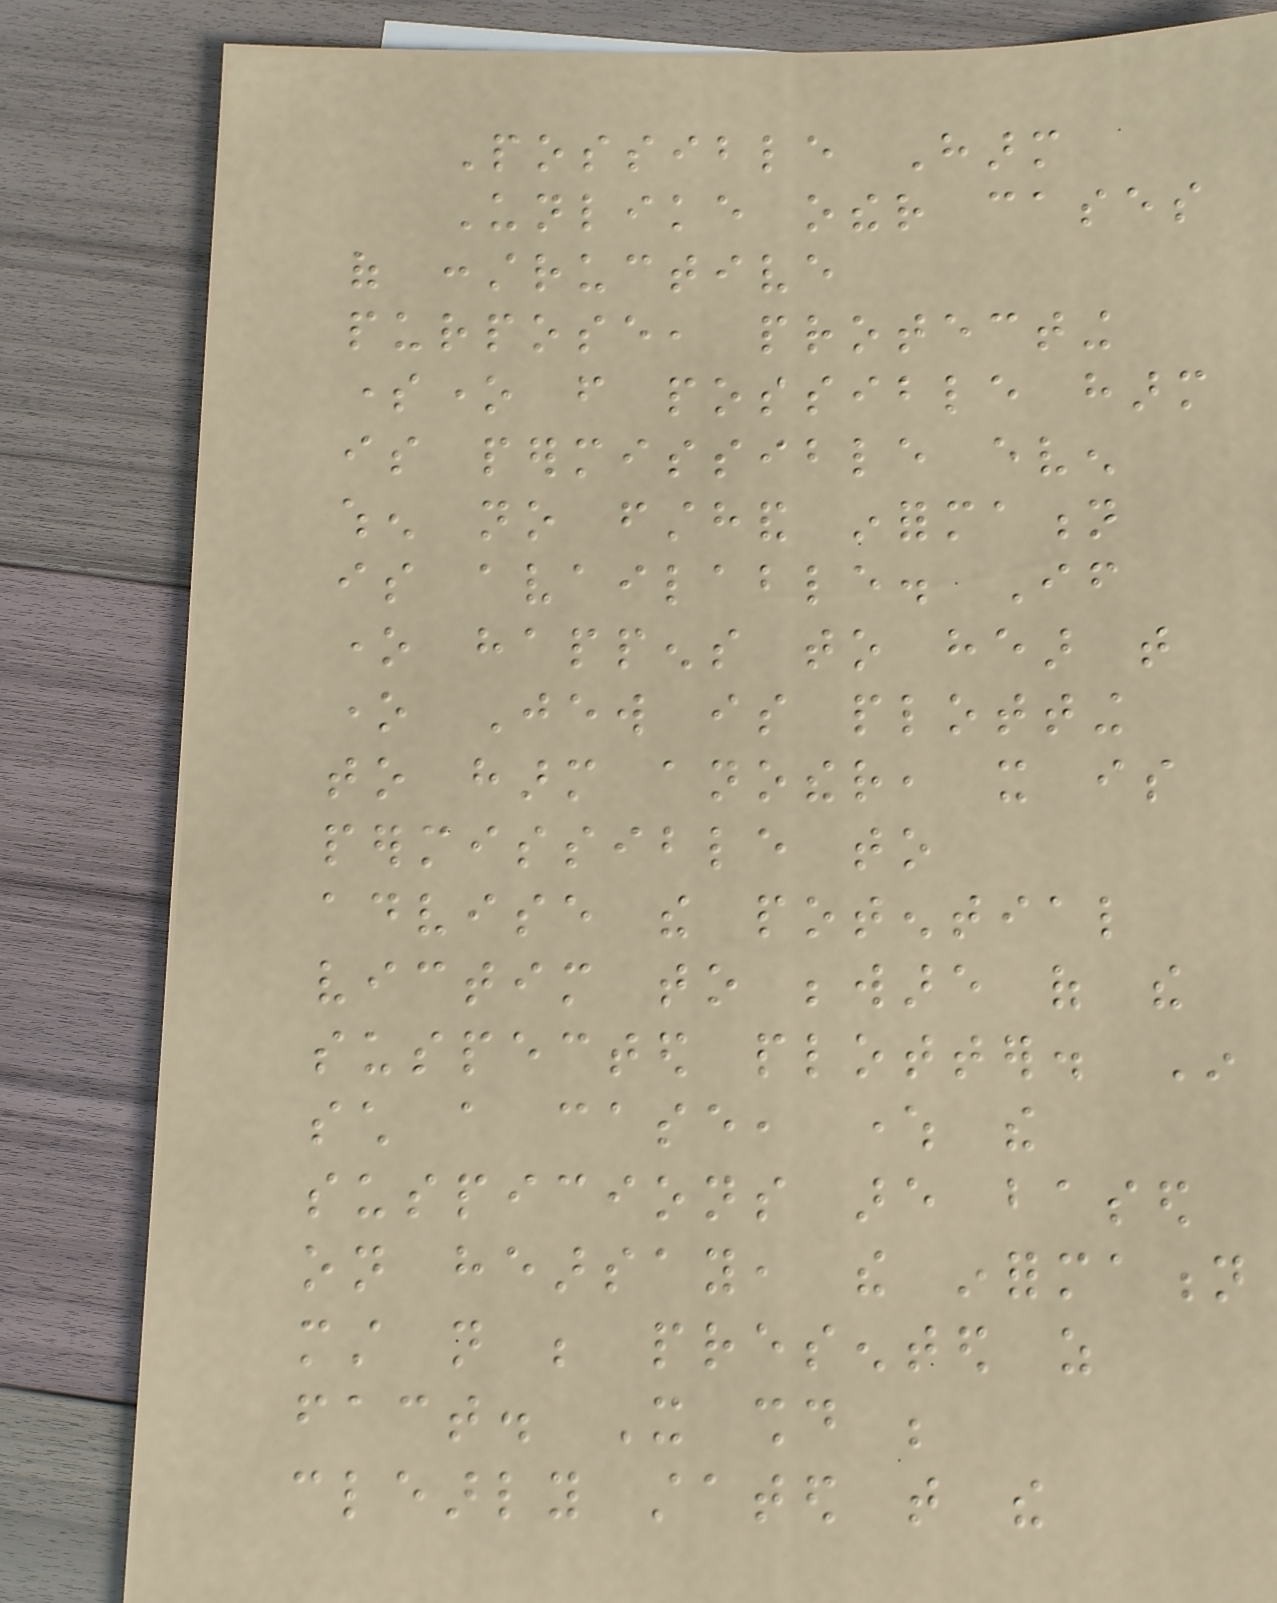Possible Harm
Unlike other cases
of constructive
purpose, protecting
someone from possible harm
is permissible even
when no firsthand information
is available. If
one happens to hear that
one Jew is plotting
to harm another, it is
permissible to
advise the potential
victim to beware of the
suspected plotter. In
such a case, where the
suspicions are based
on hearsay, the information
must not be presented as
fact. It should be
clearly stated that the
